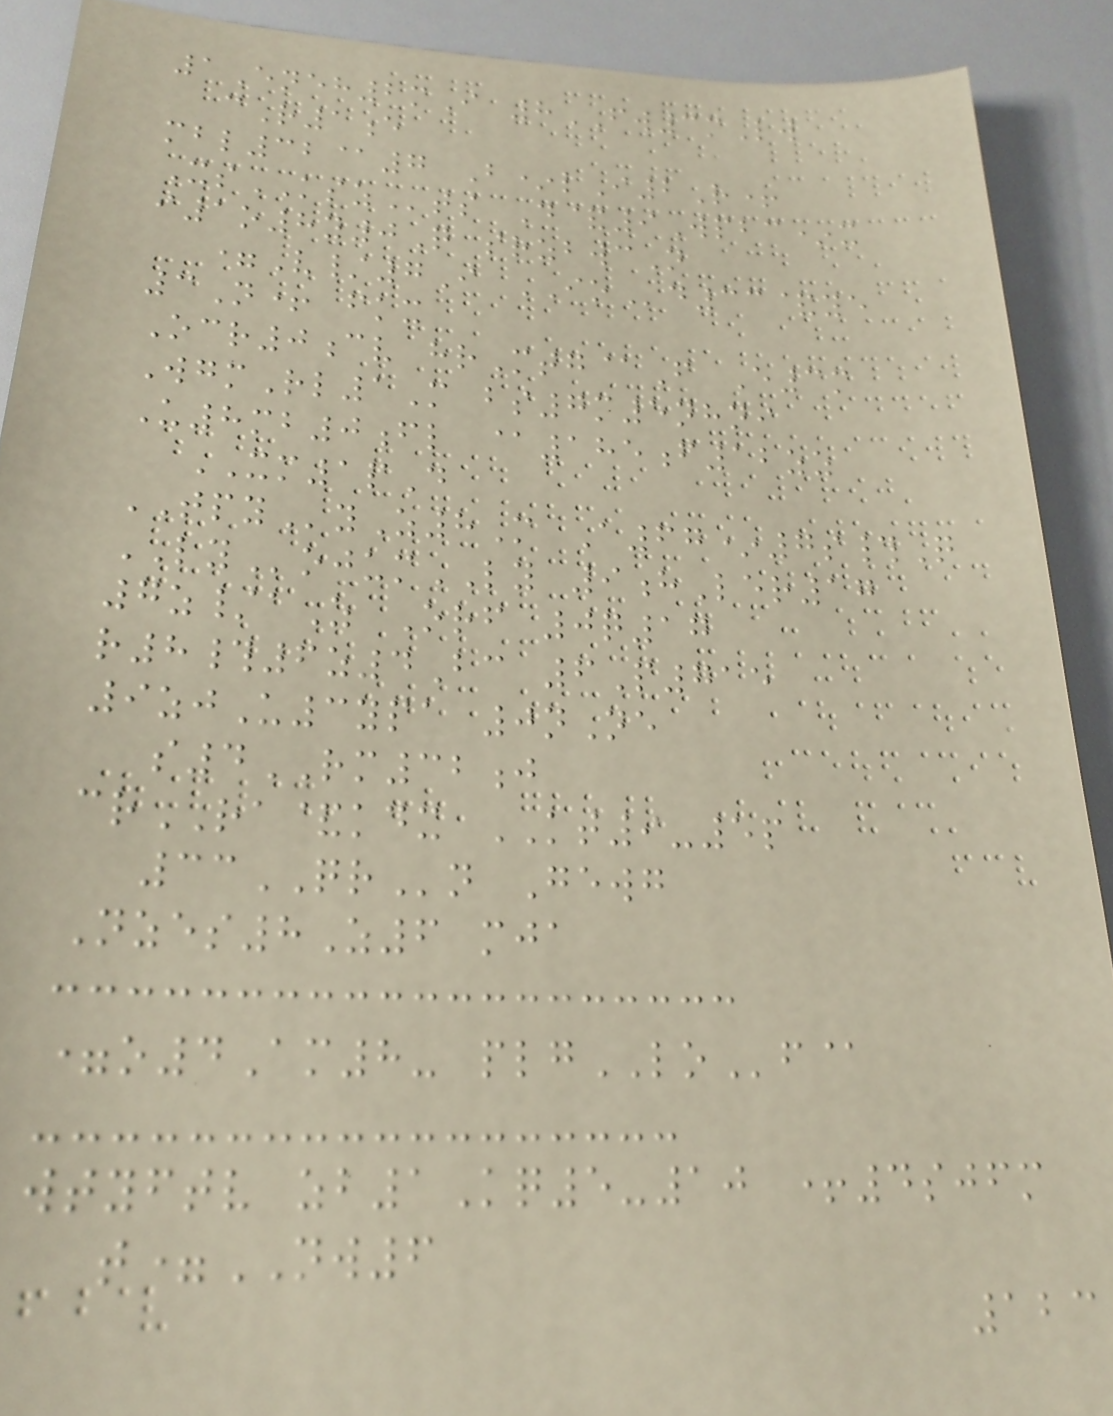1Eneh2mI 8FW3mLw
cR1e
mbl32@7 B*lI2R+
XsKSZts D&9Wpbc*x
i1o8y0Q srzbwcN
=V/7I IOd33&ye
3N+ fkx
Ocr0cv hrMtg@F E3m
WgmRl1M bs7m5nhni
U8mb0fl @185f12zz
XM1pD
TPYyZ8M A67*7s#Q
LYojumLY 9hLer17
7z/aZ Orf 0q17
r8#6z4Bc 6P715
9zjU3ypa 0nNe
s4RM32j
crRA&kdx KT9-5p
33QRn Gewg
Nzes8Z6 mja
=o4Am8- plgLOf@
wtyftv zb1Kq5-10 +4sjfm
t=NW6
123
